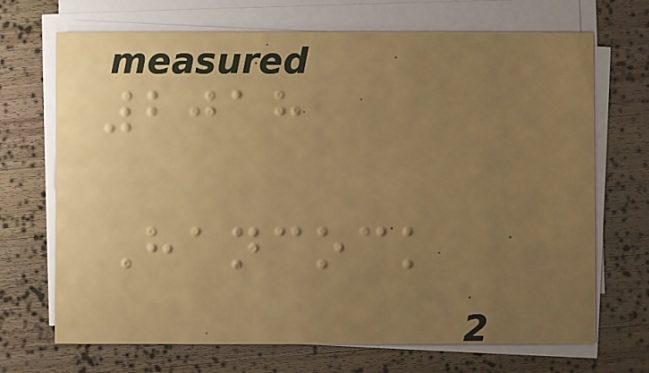2018
Hancock
